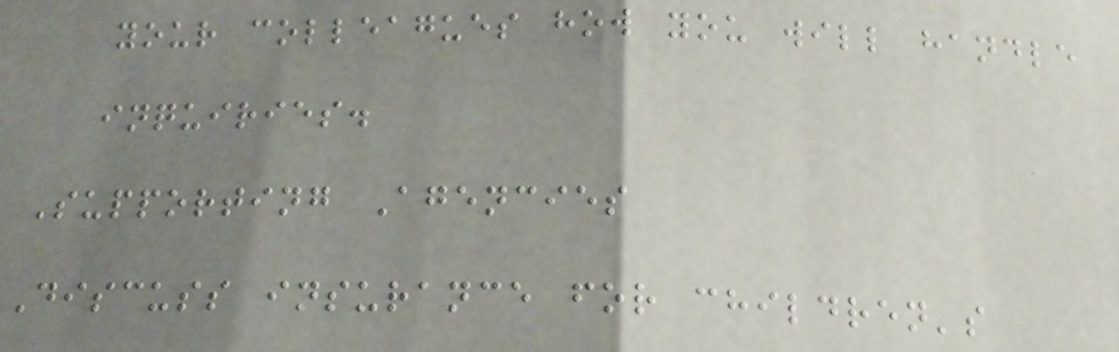your colleagues how you will handle
inquiries.
Supporting Agencies
Discuss insurance for children's
